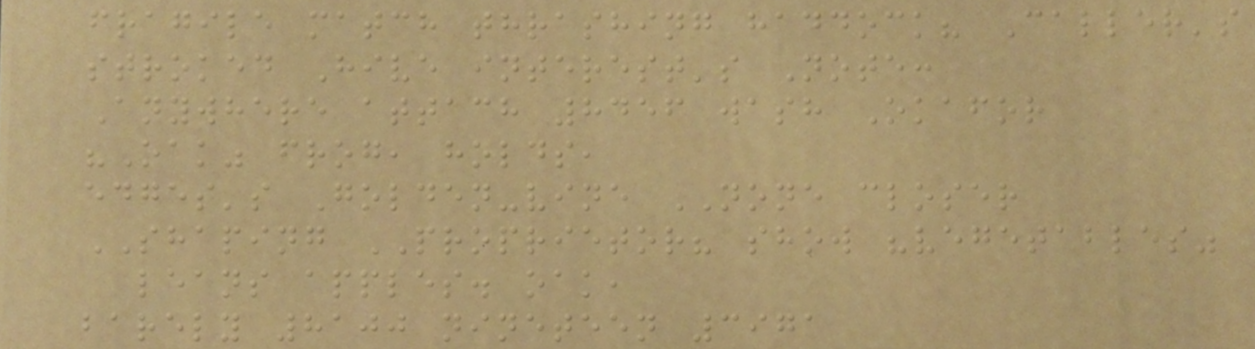fragile match thrashing haddock? Caller's
stroked Hive interest's Note:
Anywhere attach 8456 wash Okafor
"Oak" frog, holds,
edges's Golden-vine NONE closer
SHAPING PROPRIETOR? show "vegetables"
leans apples. oak,
barely 8100 nineteen 3971
